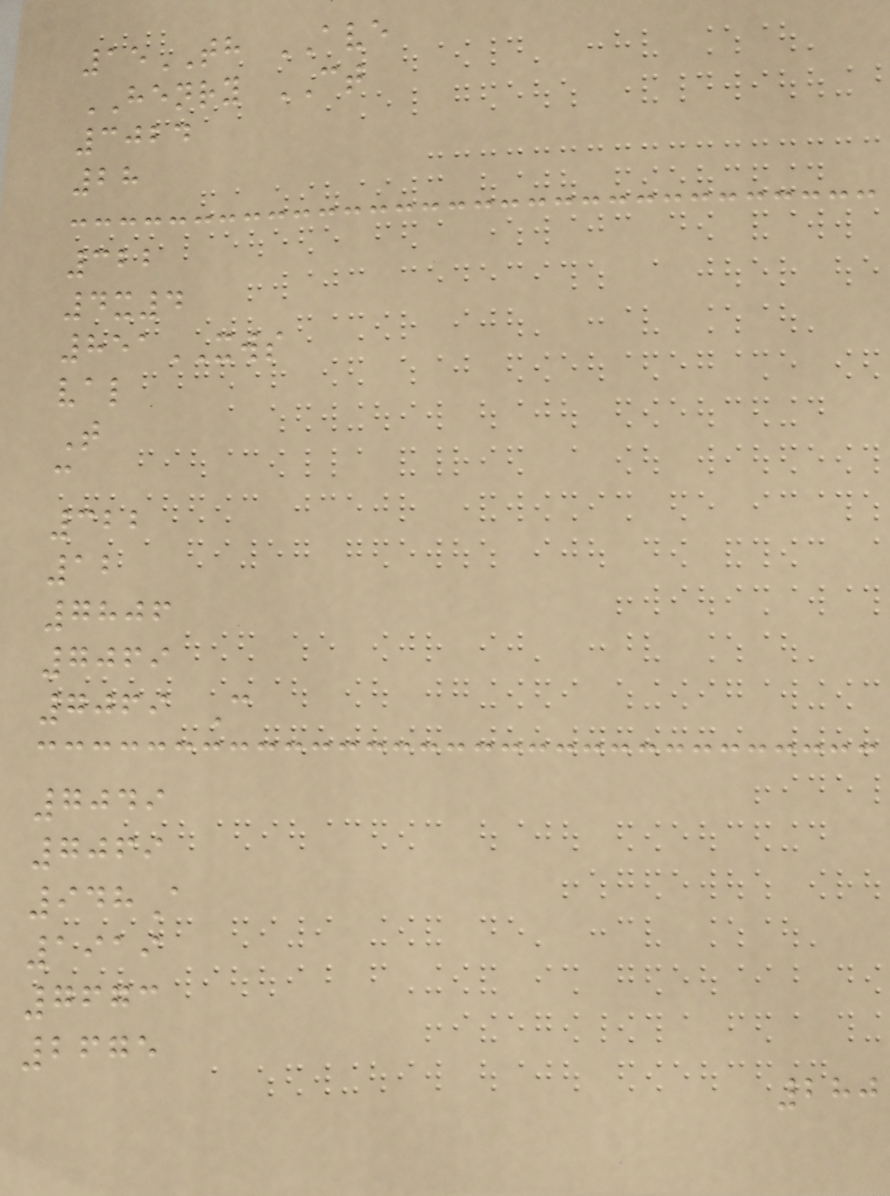15TH AVE
HENRY CT
3024
28
322
4x4
851XWS
val
T
c
322
12
7806
7069
7069 C
7049
7069
948A
1919
7673
2675
280
